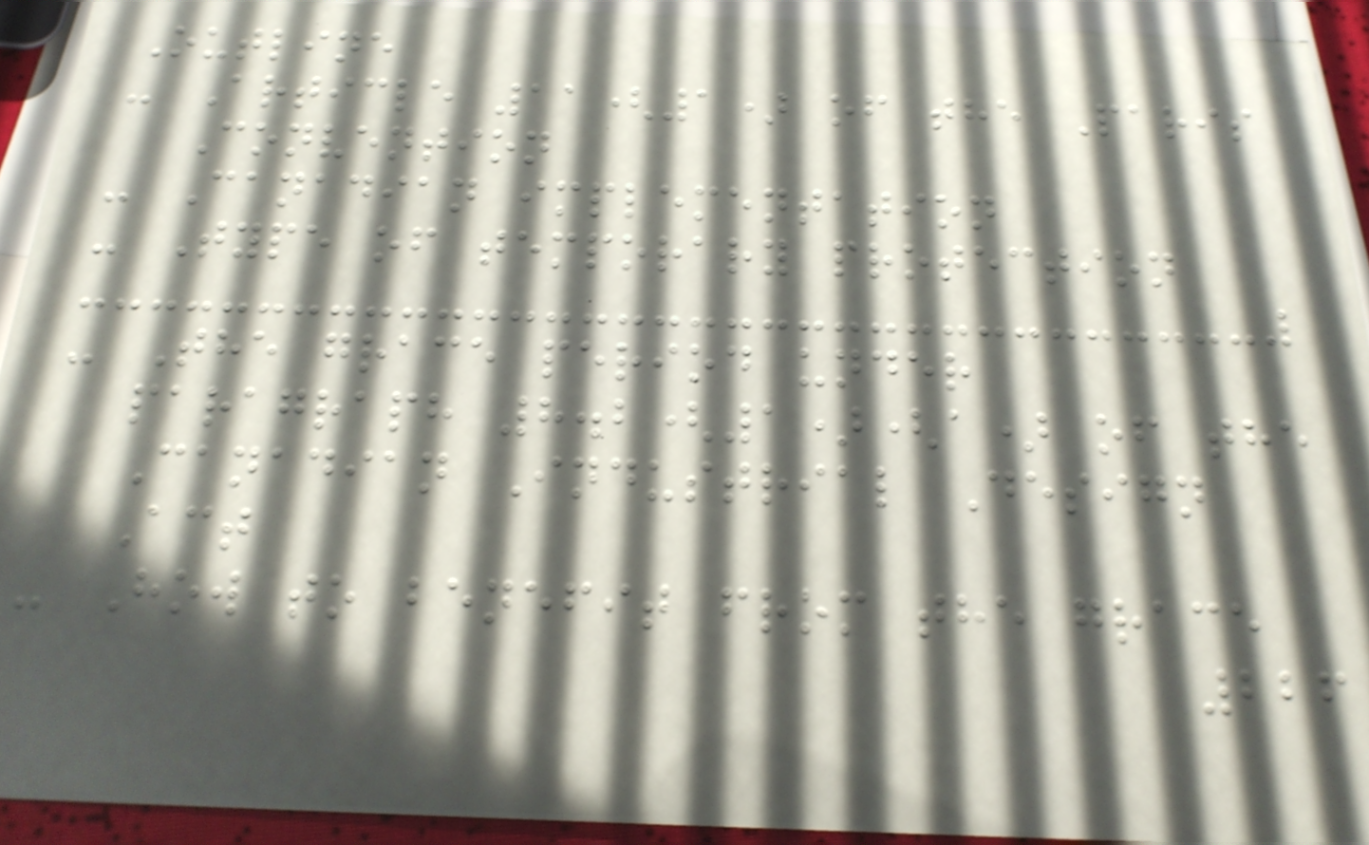Outline
- Article 11(1) of the Paris
Convention
- Canadian implementation
- Type of temporary protection
- The grace period under
paragraph 8.2(1)(a) of the
Canadian Industrial Design
Act
- How to benefit from the grace
226
